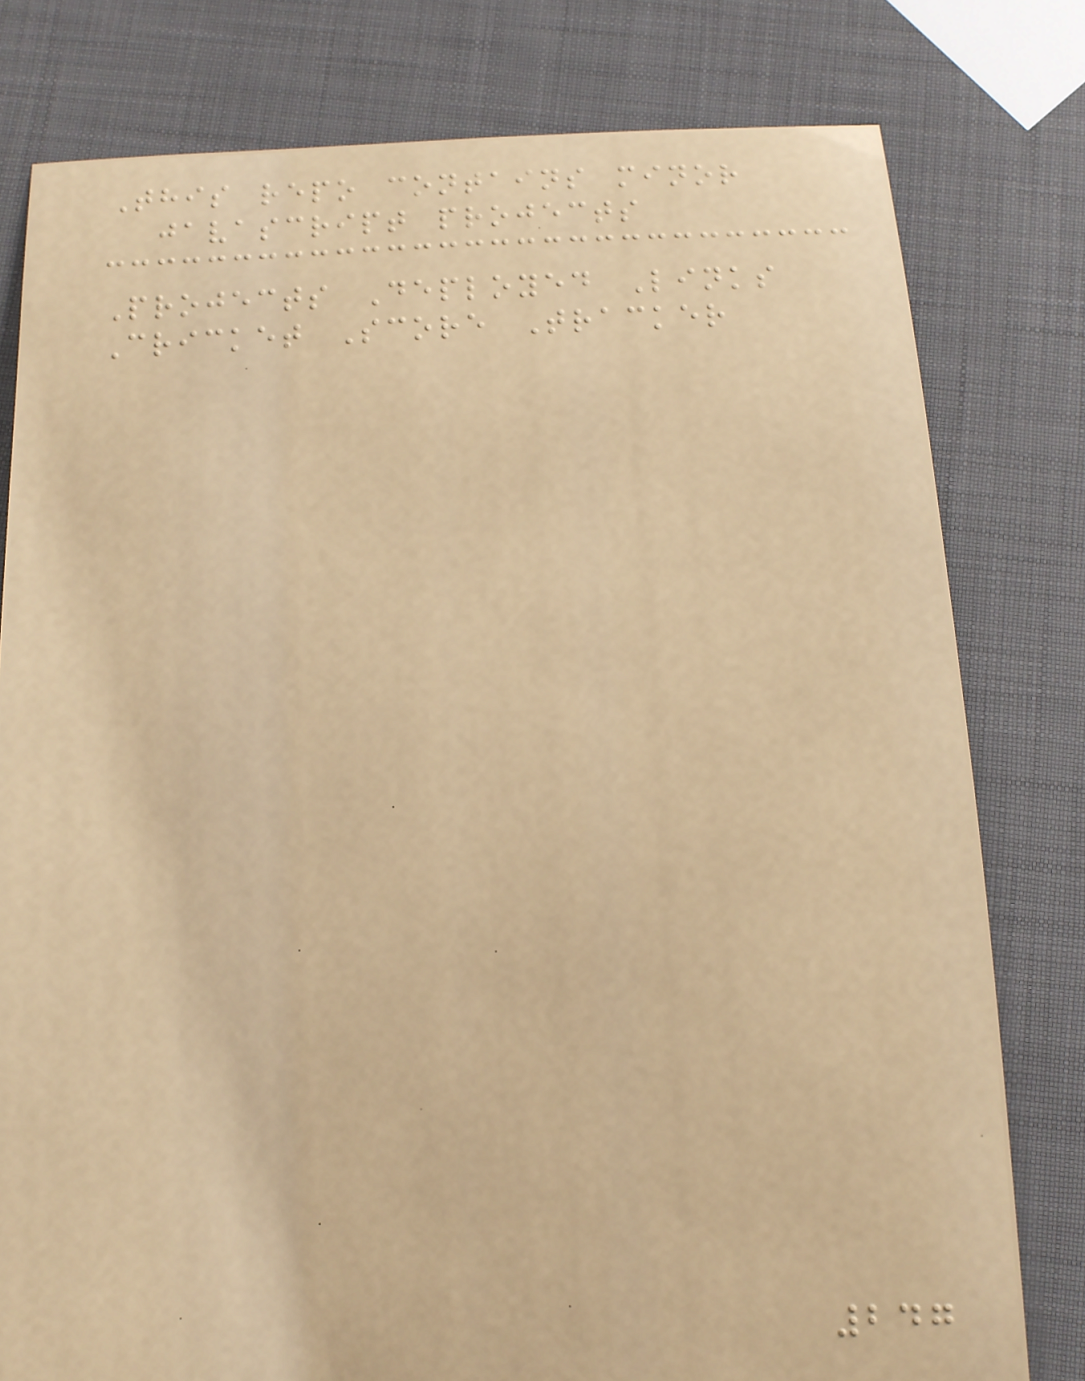This repo contains minor
javascript projects
Projects Deployed Links
Cricket Score Tracker
247
